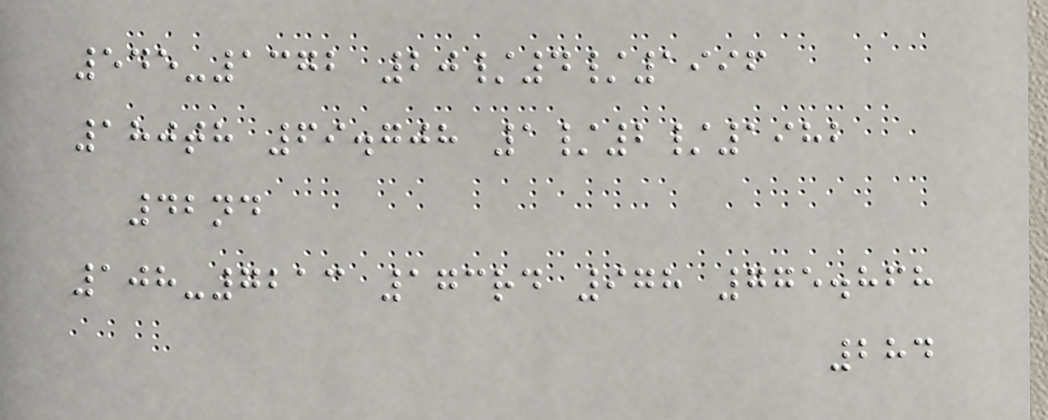545-1372 20/4/1996
180th 69.708 1/2/1982
42nd
108-7213 173rd 978 775.868
284
